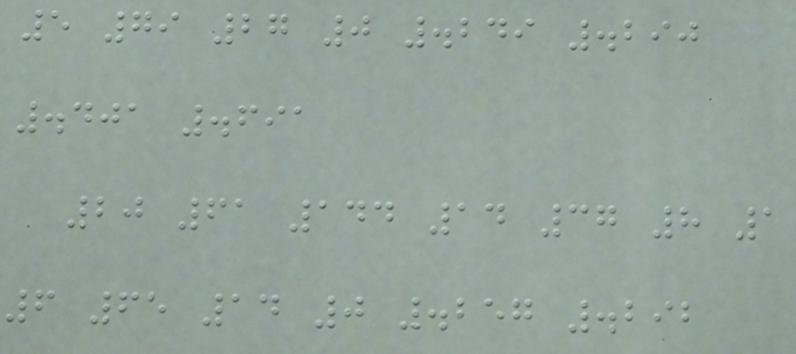5 79 27 0 .249 .290
.401 .691
20 61 144 14 37 8 1
6 65 14 0 .257 .292
